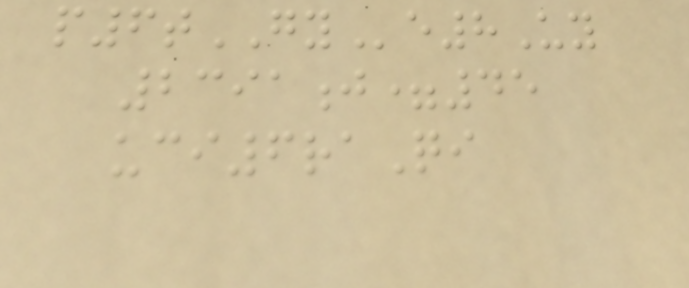p6tGYe8Uy
2391j=45
uci6raQi
